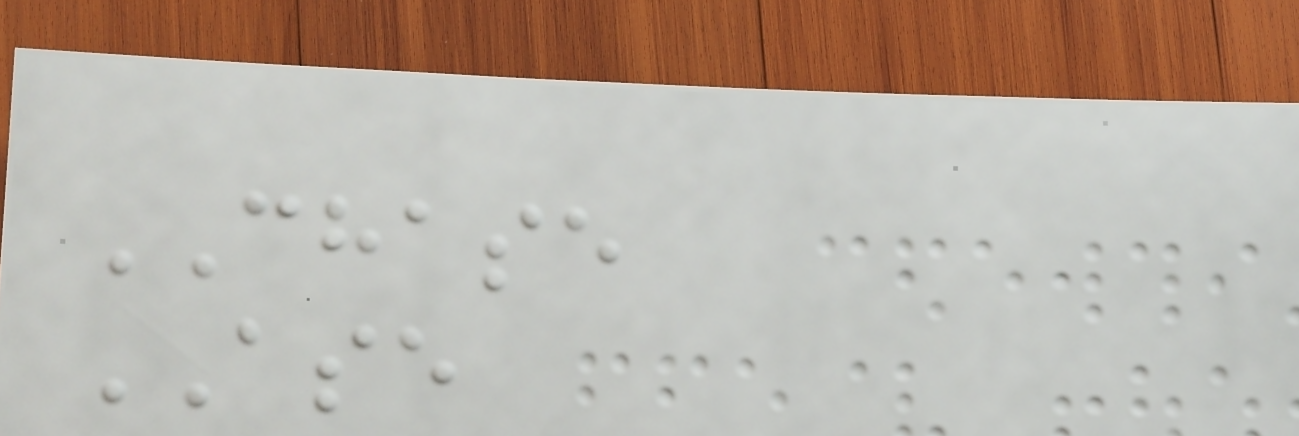CHASE
ASE
